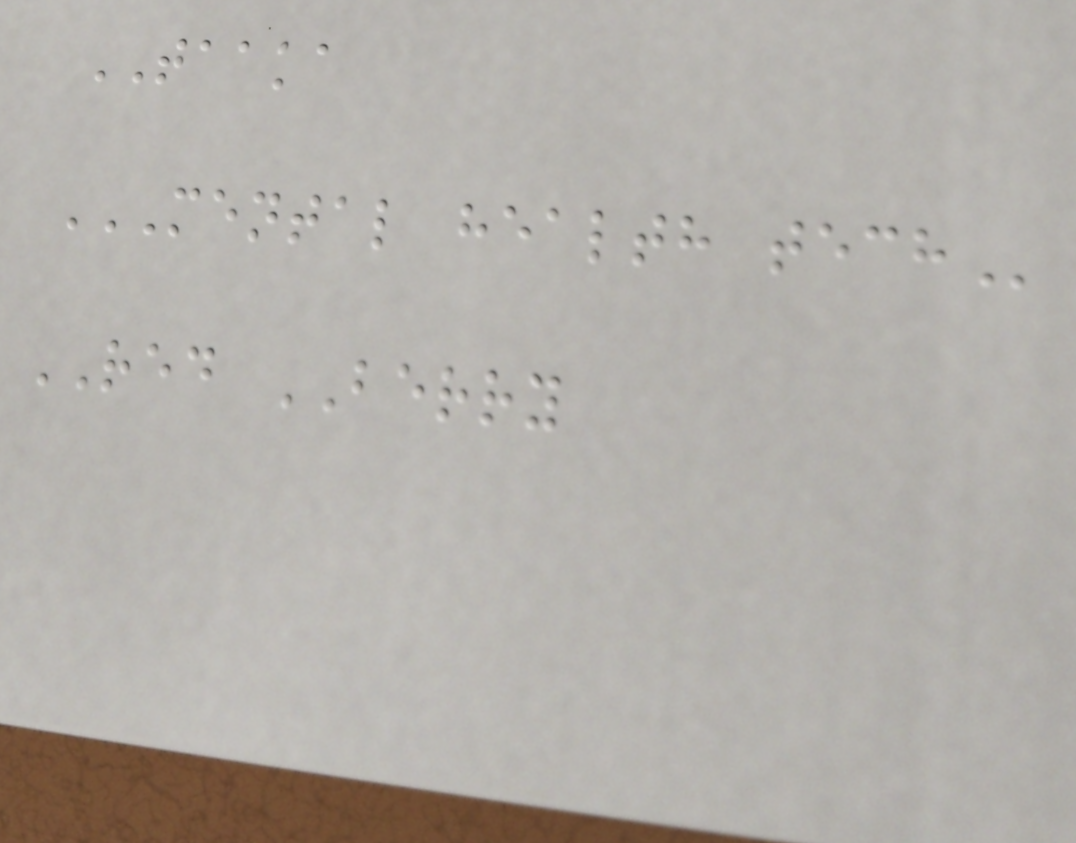TAAKA
MENTAL HEALTH TECH
RED BERRY
